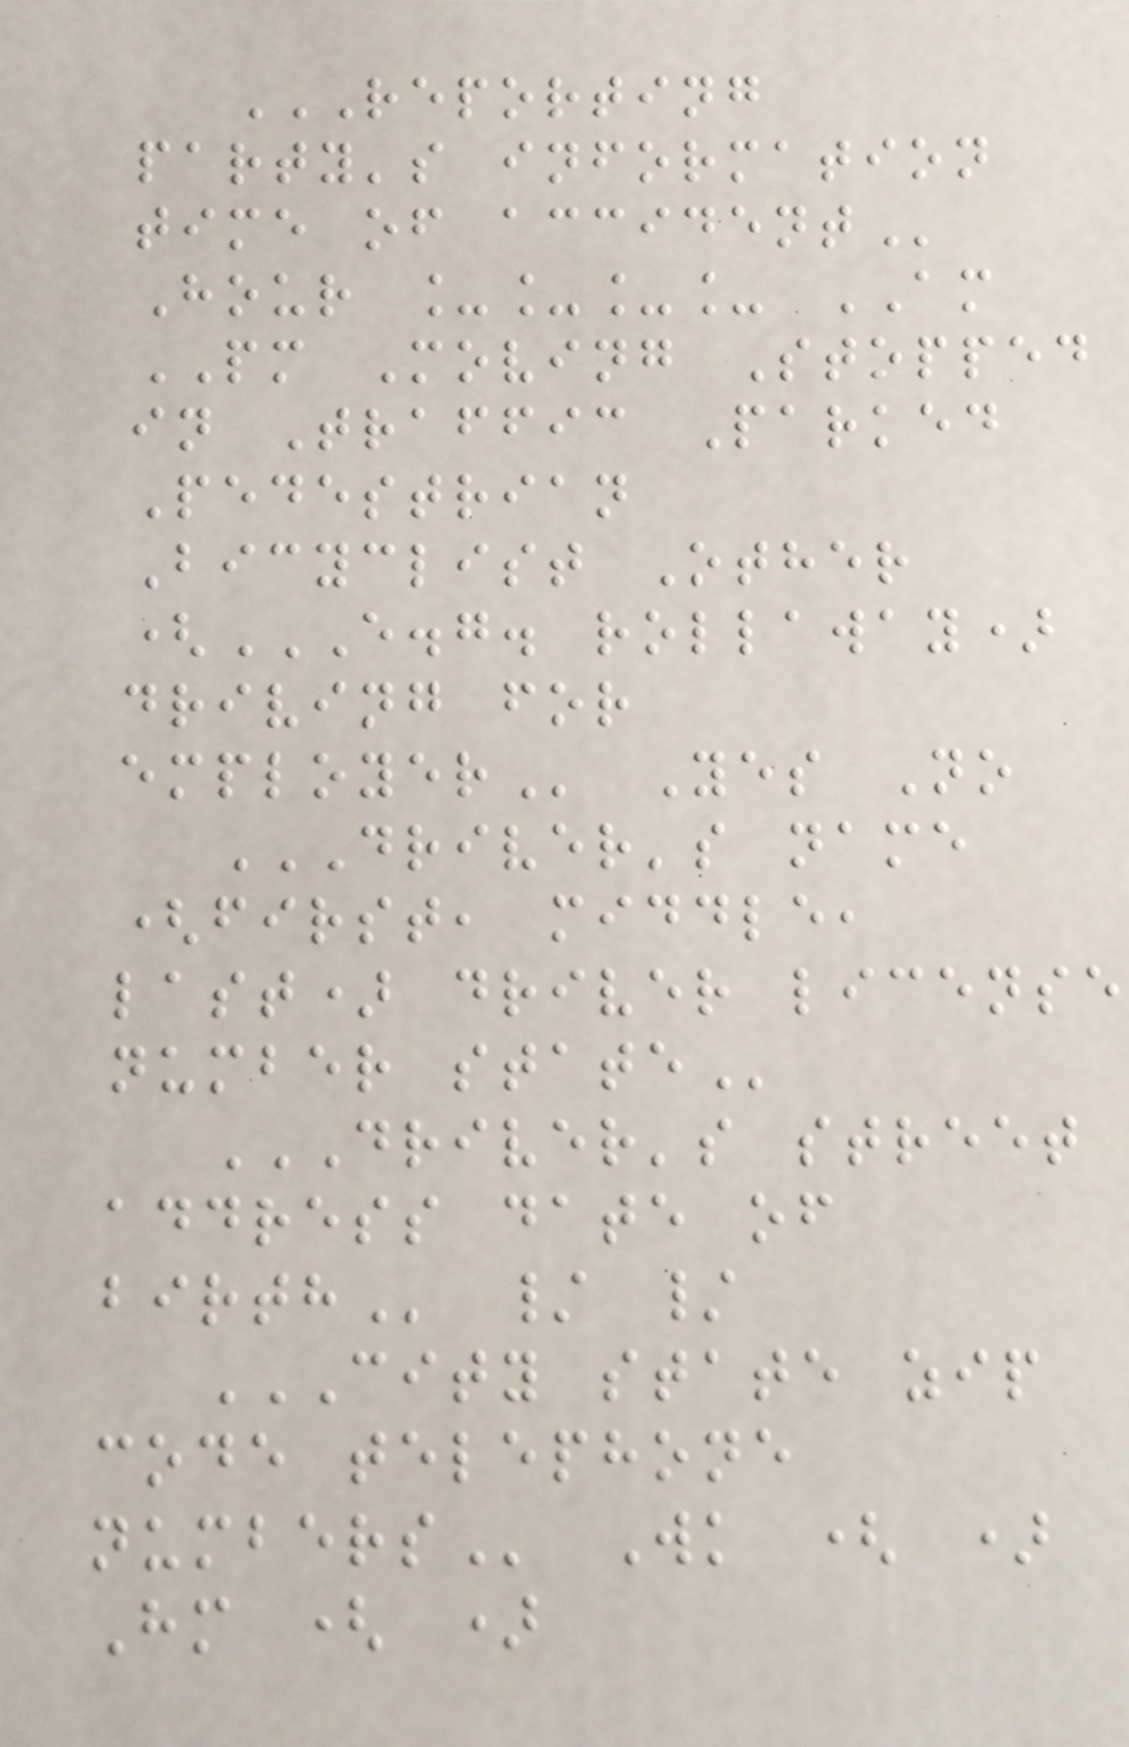REPORTING
PARTY'S INFORMATION
TIME OF ACCIDENT
Hour ____ AM
PM Moving Stopped
in Traffic Parked
Pedestrian
Bicyclist Other
(E.G. ROLLAWAY)
DRIVING FOR
EMPLOYER Yes No
DRIVER'S NAME
(FIRST, MIDDLE,
LAST) DRIVER LICENSE
NUMBER STATE
DRIVER'S STREET
ADDRESS DATE OF
BIRTH / /
CITY STATE ZIP
CODE TELEPHONE
NUMBERS Wk ( )
Hm ( )
